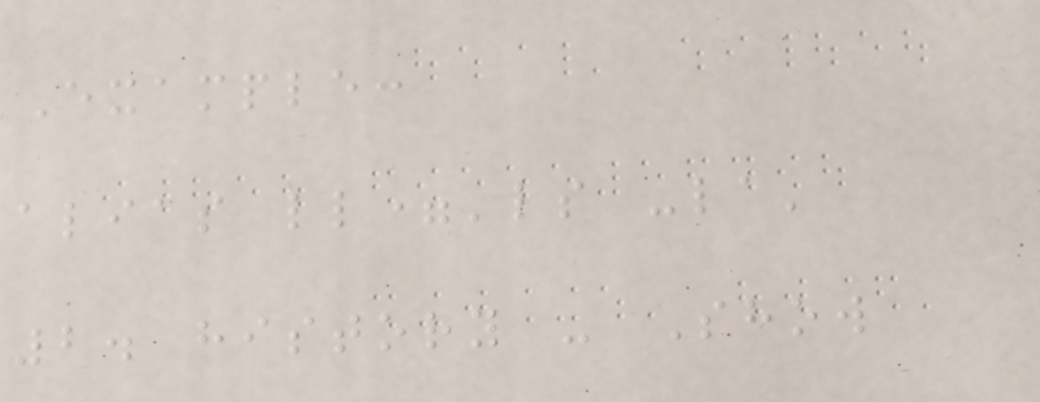Example:
alias ll='ls -la'
2. history - Show
